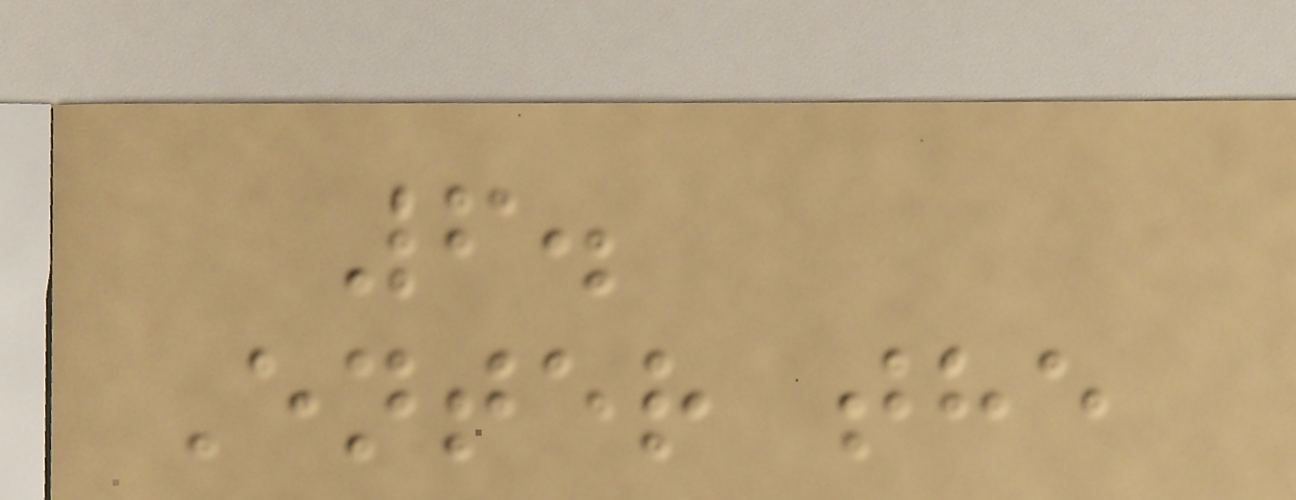6.
Enter the
